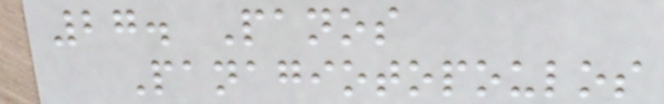27. Panos
Panagiotopoulos
